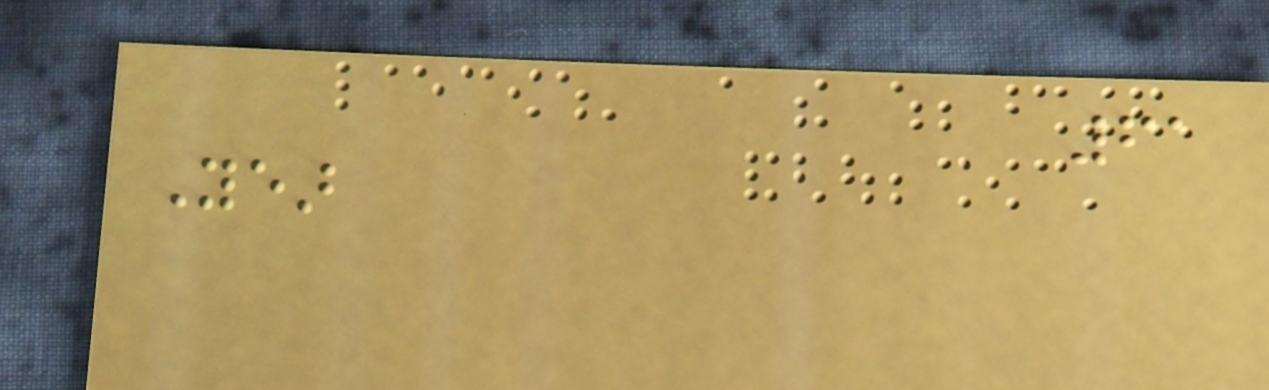61
Year
